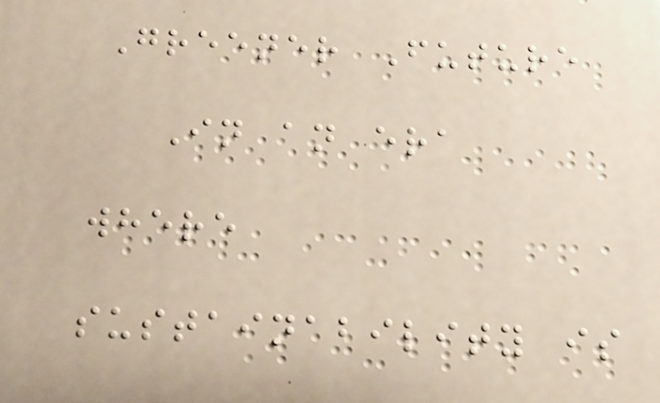Greener Future
In an era
where
sustainability is
